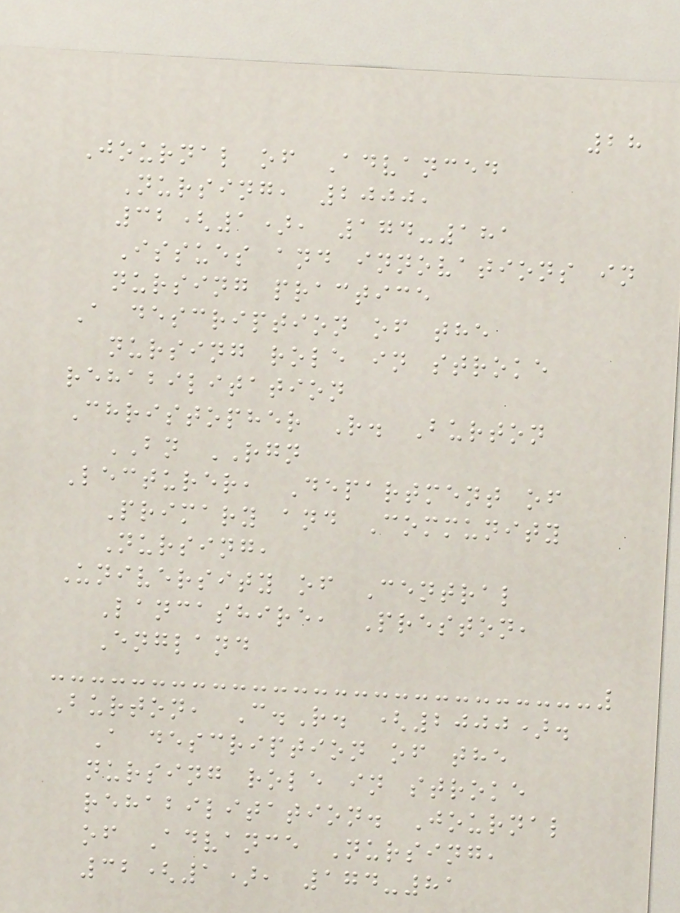28
Journal of Advanced
Nursing, 2000,
32(1), 174-181
Issues and innovations in
nursing practice
A description of the
nursing role in stroke
rehabilitation
Christopher R. Burton
BN RGN
Lecturer, Department of
Primary and Community
Nursing,
University of Central
Lancashire, Preston,
England
Burton, C.R. (2000).
A description of the
nursing role in stroke
rehabilitation. Journal
of Advance Nursing,
32(1), 174-81
